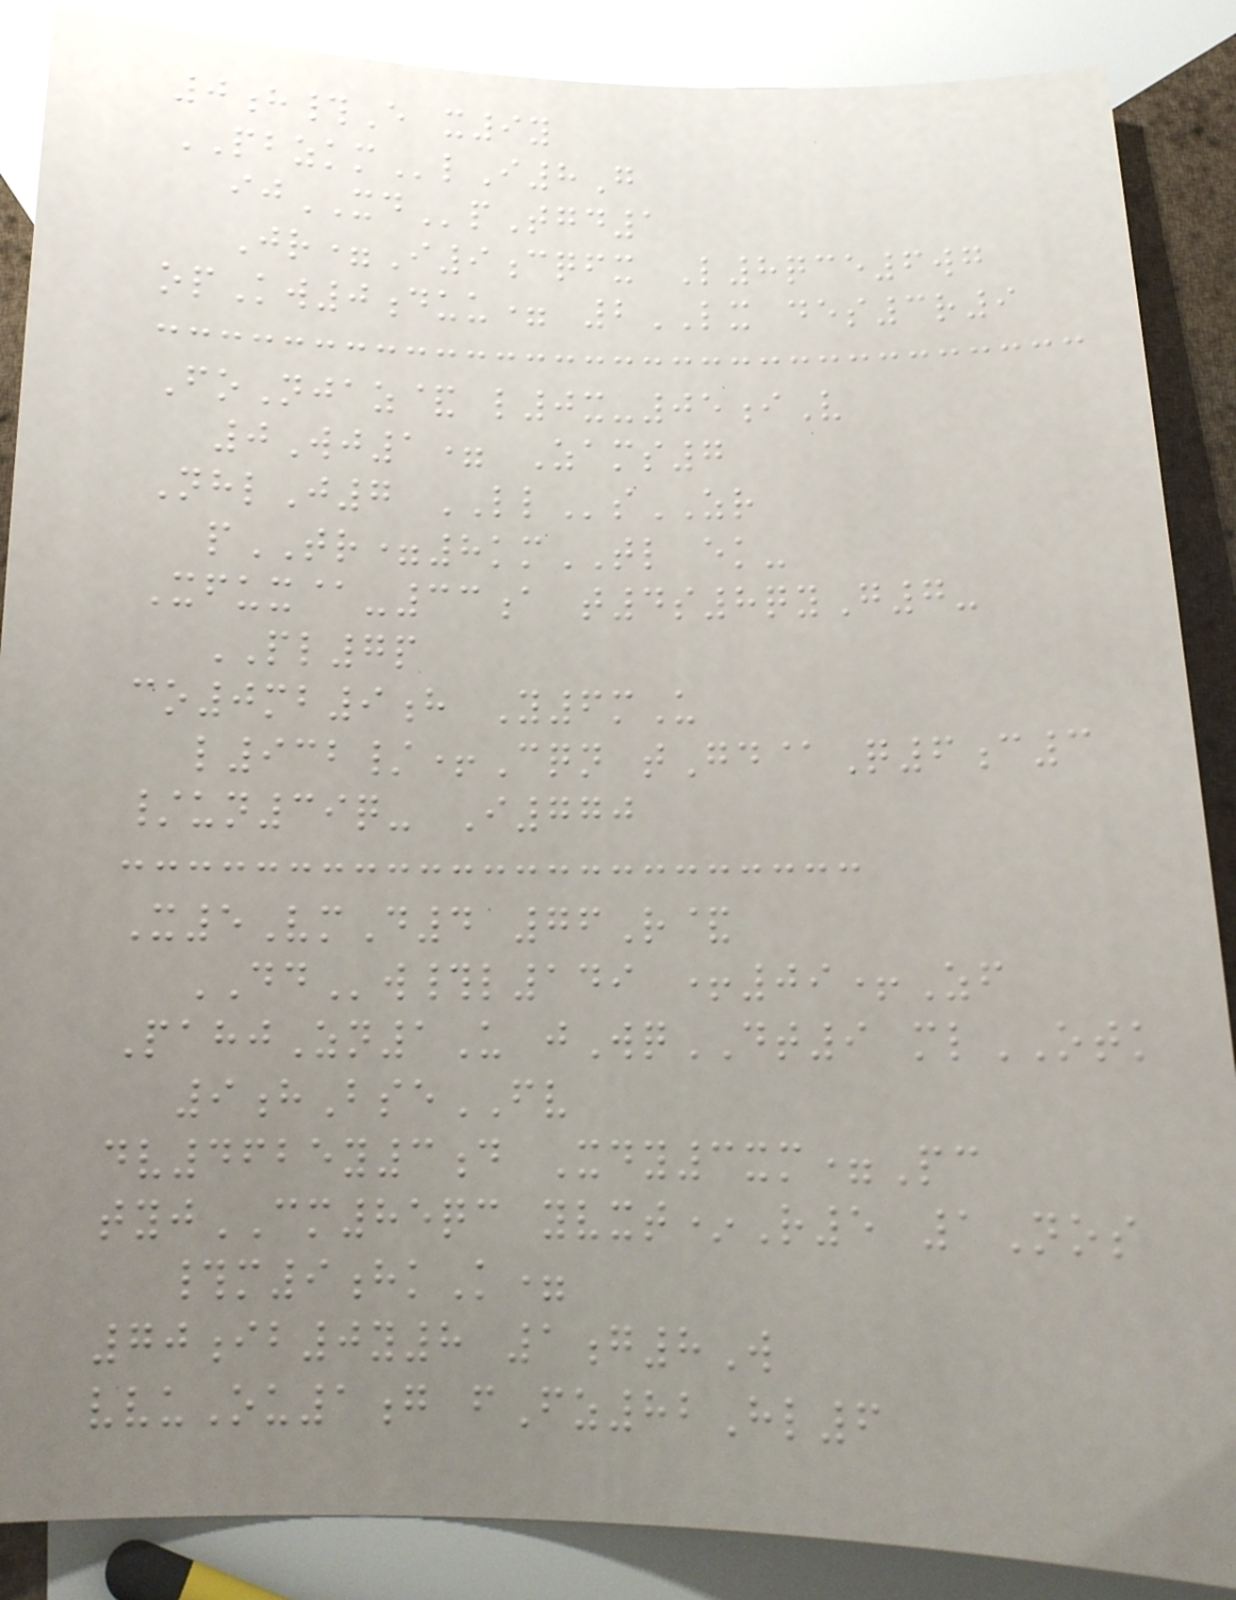0h#E x9y
PBZKMlI8G
ijXDpTgd1
Jr=I9cqfx L8qce6wg
opKw0duu= 2LX des3r9
FoNjaz& l0x-05iV
0Wj1= Zams7
NhlJ7 LLsZR
pTR=8kmTL ek-
Xfux@-33a t4s8qyG7-
PL7p
co0mb9h Y6mU
l932/+Cqn tGd@Q6c3
/un39q- I770
X5VmD4 76R&
DDw#l149 +09+Zf
PahjZn1U jWqDT9 mlOTK
9hBseFV
dv4625y3d Xdy3xm=Pc
tyjCM85qc yvxt*R5 1Nos
#m9hkK=
70ib0y8 1g8W
vvuOu1g fFz82Hl6
